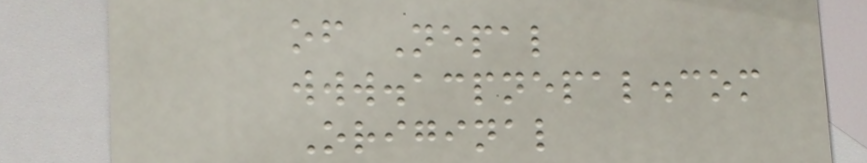of Nepal
www.acpnepal.com
Original
